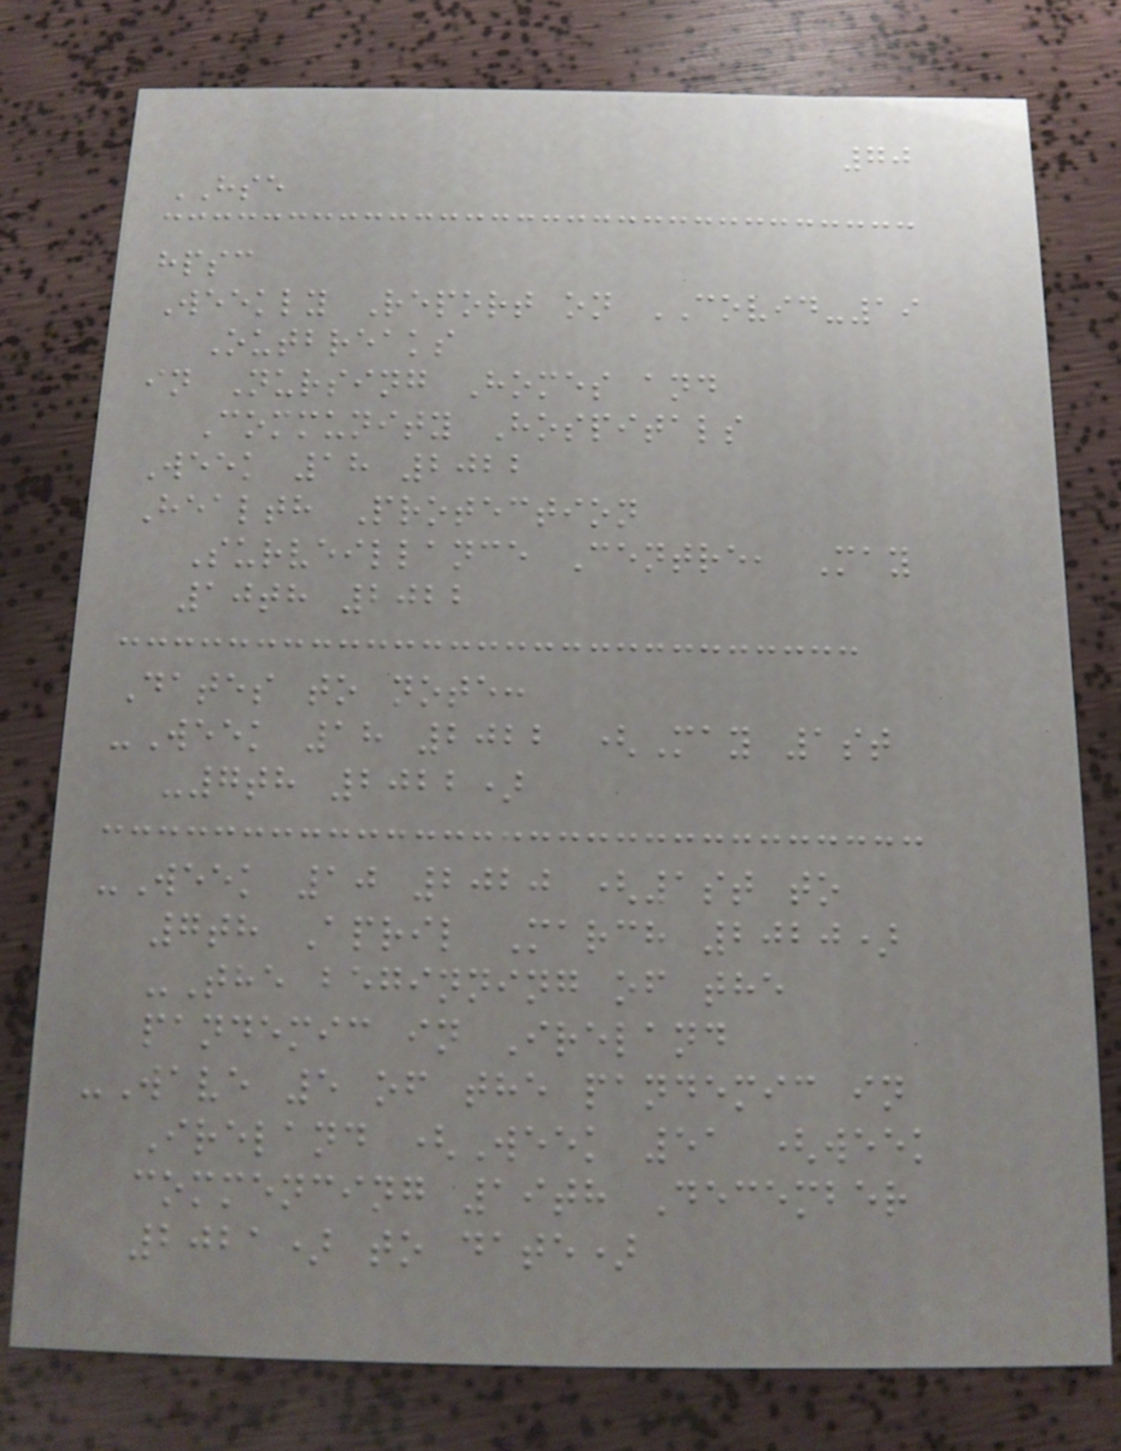70
HSE
hpsc
Weekly Report on COVID-19
Outbreaks
in Nursing Homes and
Community Hospitals
Week 18 2022
Health Protection
Surveillance Centre, May
10th 2022
Dates to note:
-Week 18 2022 (May 1st
-7th 2022)
-Week 10 2020 (1st to
7th April March 2020)
-The beginning of the
pandemic in Ireland
-Wave 5 of the pandemic in
Ireland (Week 51 (week
commencing 19th December
2021) to date)
